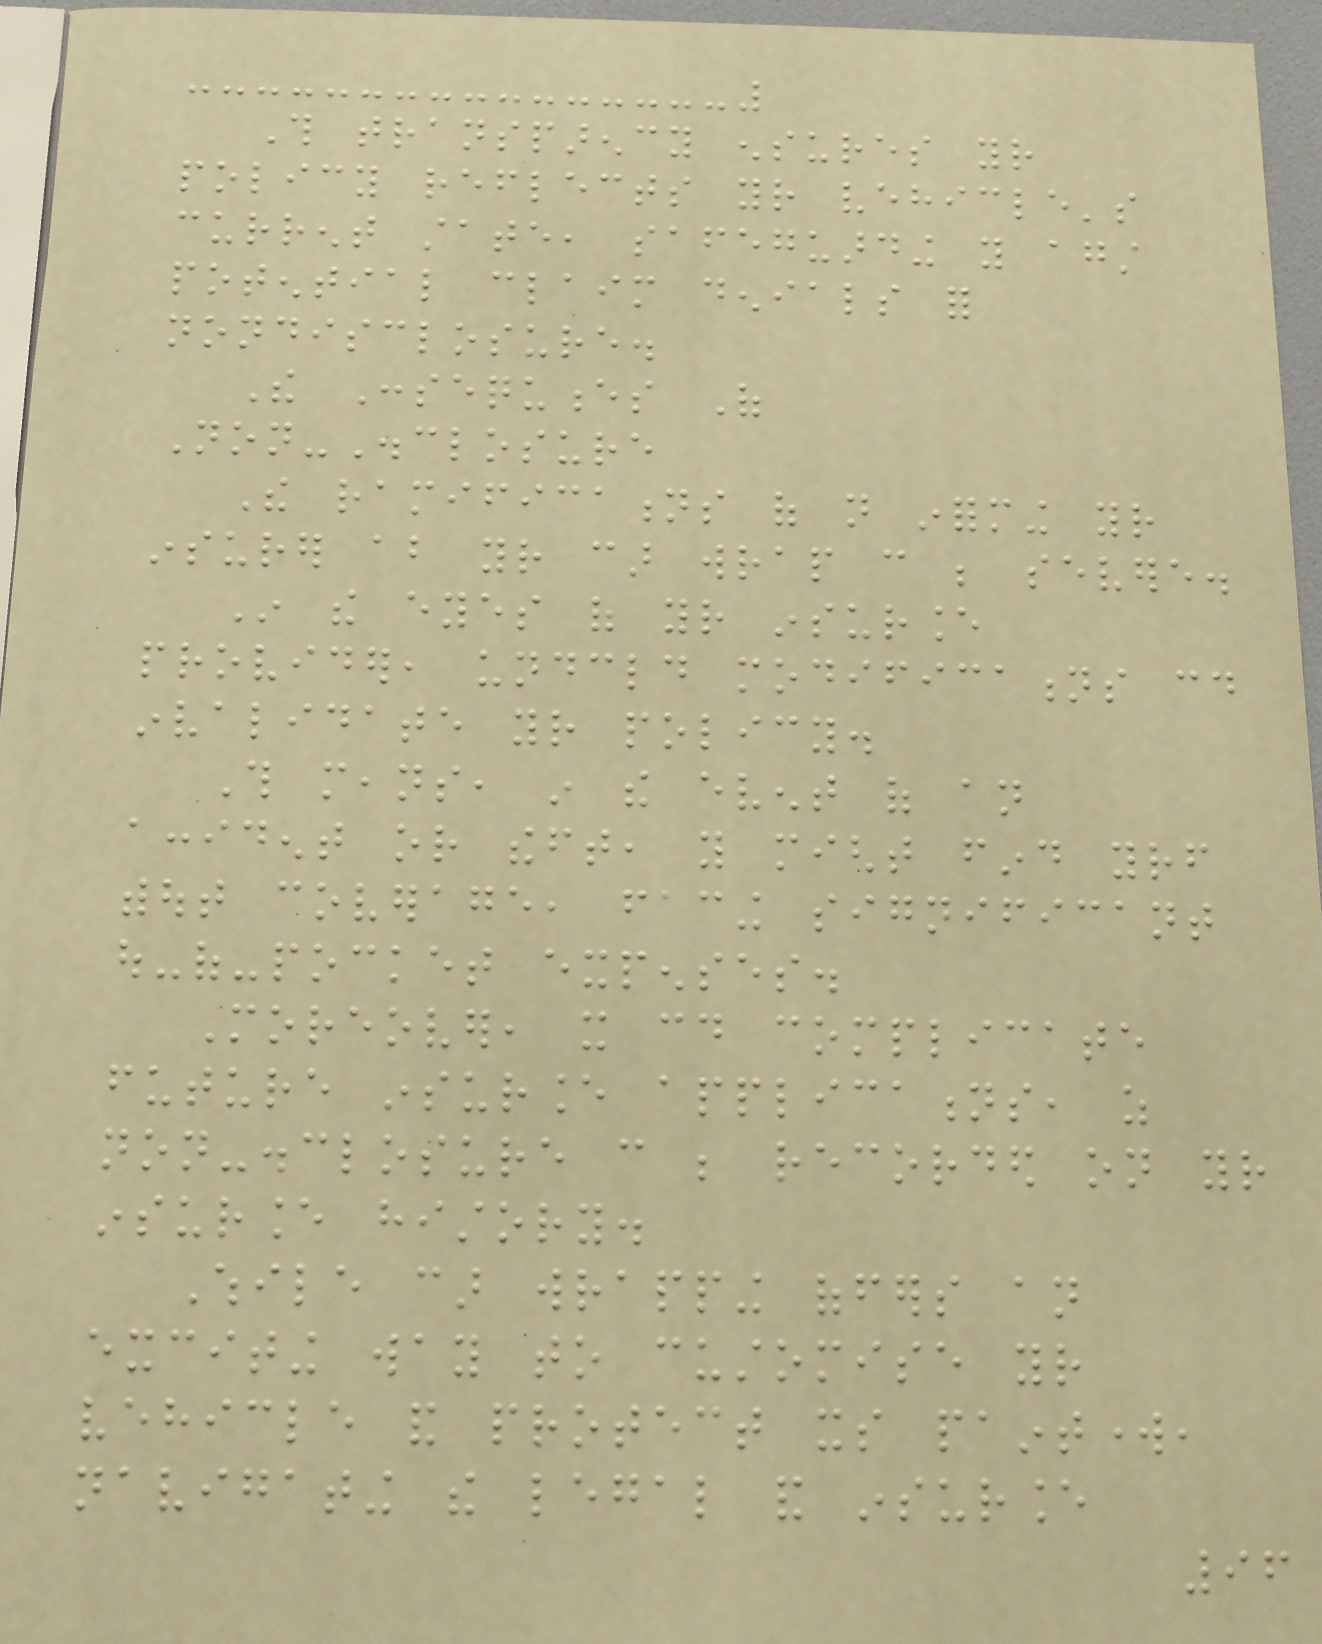This transparency ensures your
policy reflects your vehicle's
current state, safeguarding you against
potential claim denials for
nondisclosure.
The Consequences Of
Non-Disclosure
The ramifications of not informing your
insurer about your car wrap can be severe.
In the eyes of your insurance
provider, undeclared modifications could
invalidate your policy.
This means, in the event of an
accident or theft, you might find yourself
without coverage, facing significant
out-of-pocket expenses.
Moreover, it could complicate
future insurance applications, as
non-disclosure can be recorded on your
insurance history.
While car wrapping offers an
exciting way to customise your
vehicle and protect its paintwork,
navigating the legal and insurance
96
